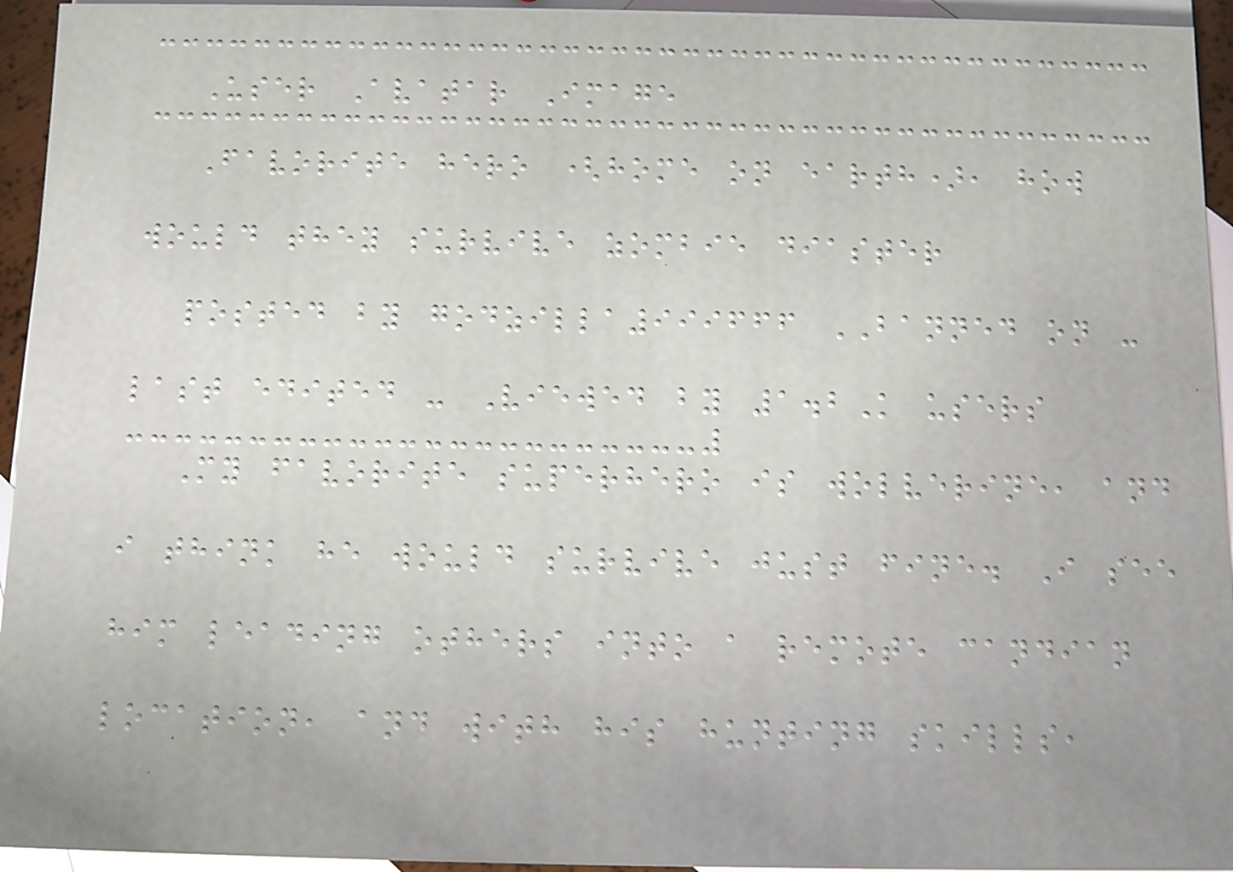User Avatar Image
Favorite hero (home on earth), how
would they survive zombie diaster
posted by godzilla999666 BANNED on -
last edited - Viewed by 1.2K users
My favorite superhero is wolverine, and
i think he would survive just fine. I see
him leading others into a remote candian
location, and with his hunting skills,
